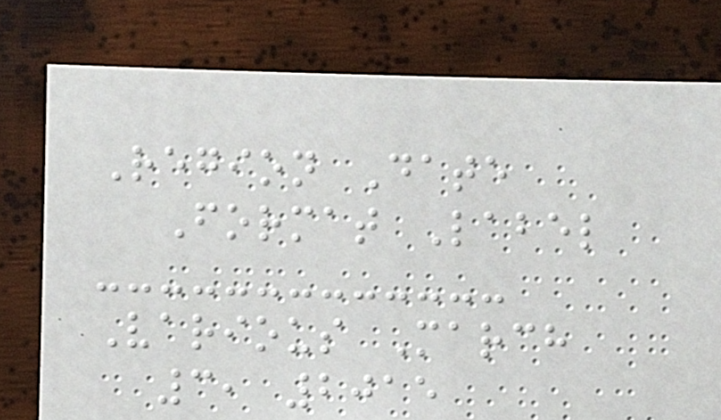Region Date
Format Label
Various March
3, 2015
